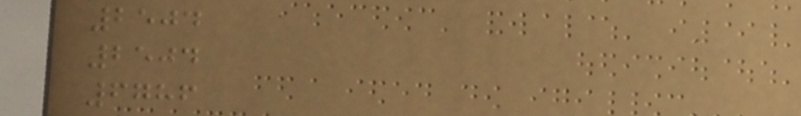2504
2504
6786
